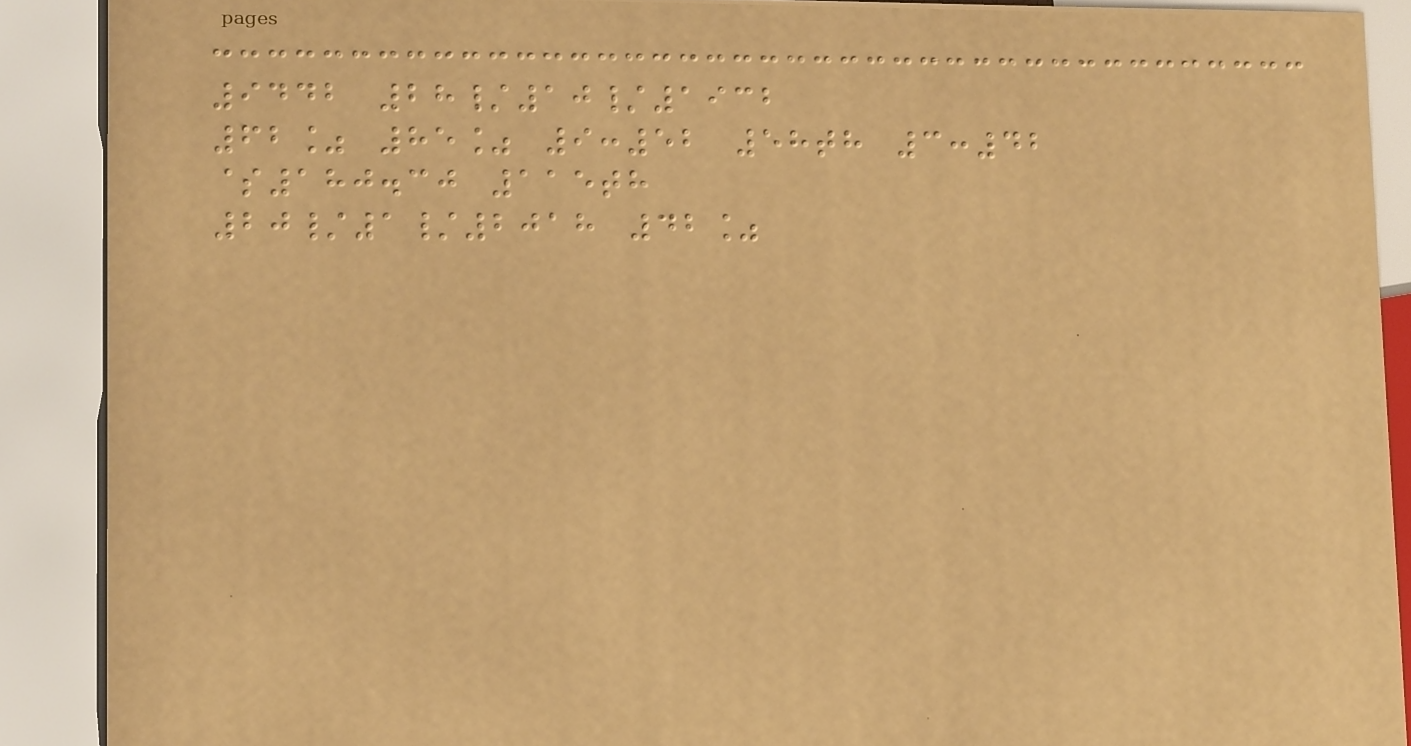9442 28/10/1932
62% 85% 9:52 58th 3:42
$180.30 115th
20/1/2018 42%
